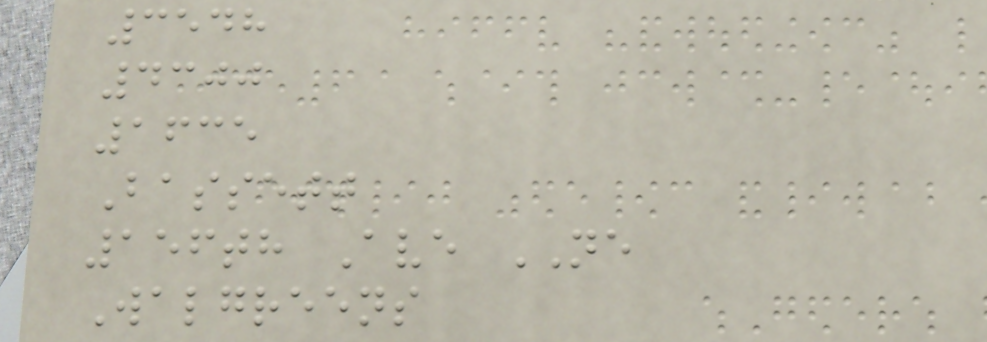3548
4300
1635
Bassett
156th Ave NE
Walgreens
